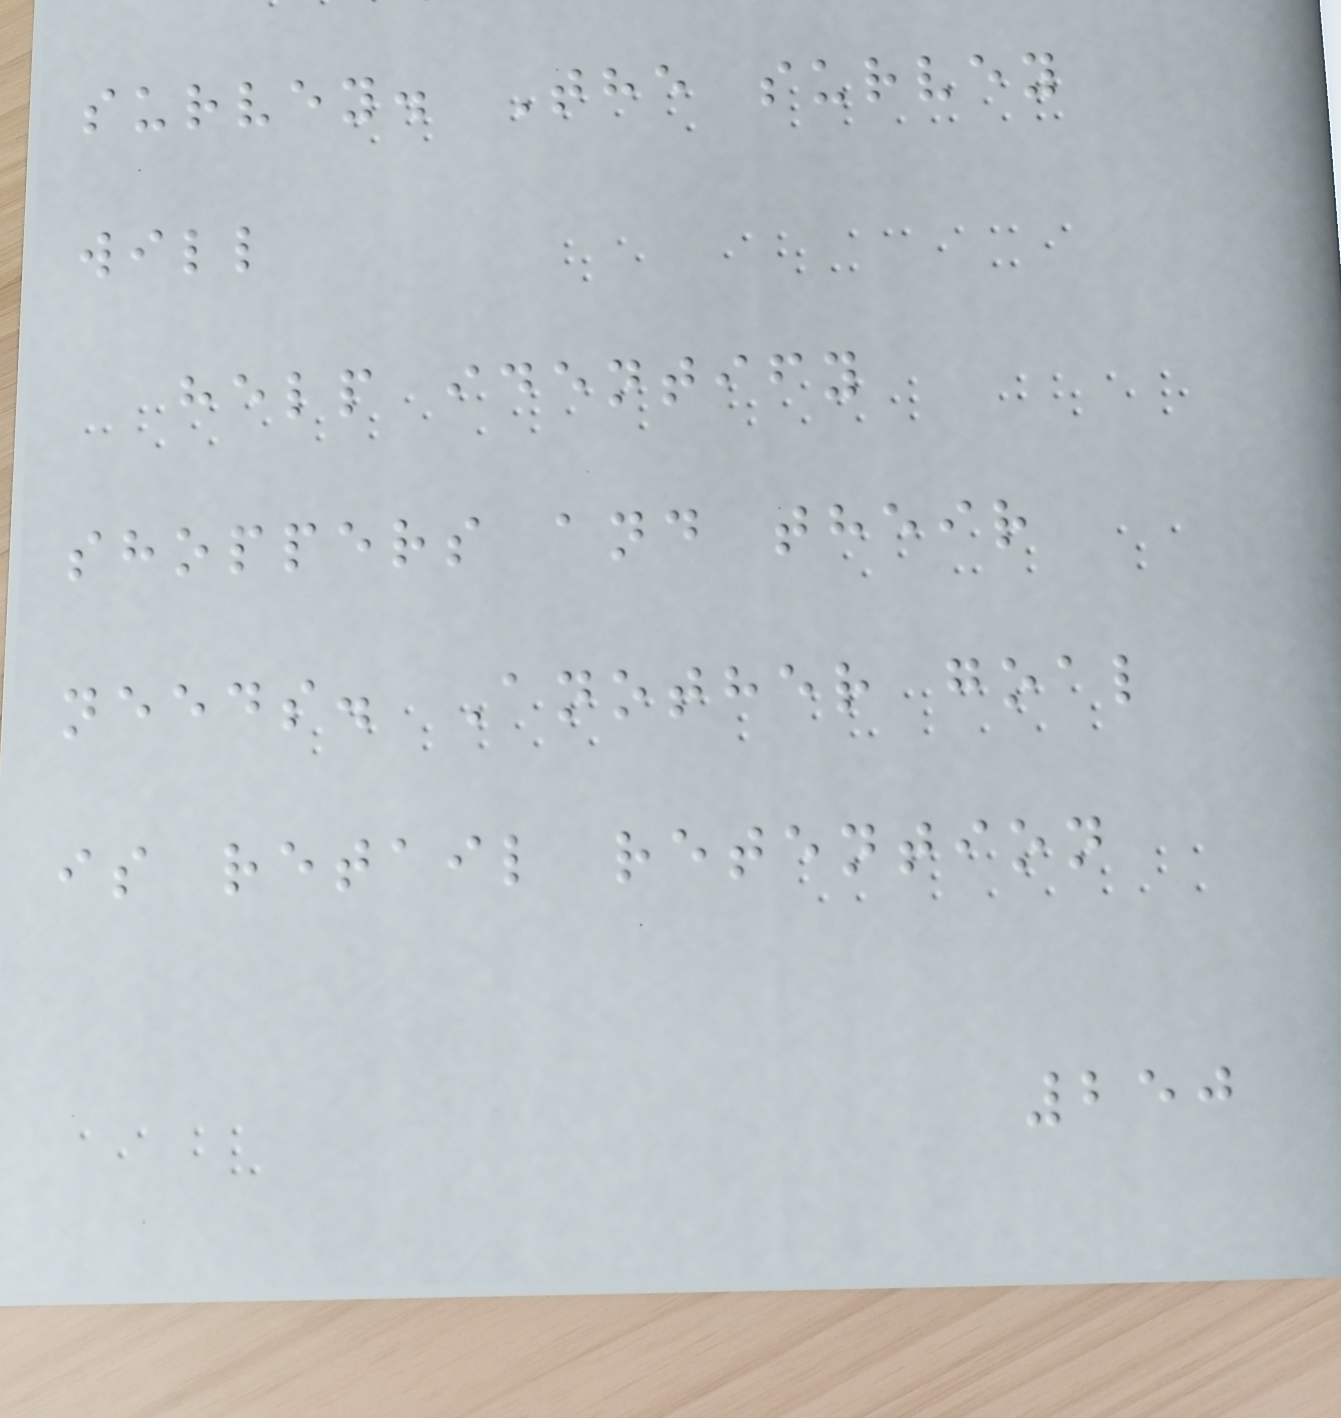survey. The survey
will
help identify
shoppers and their
needs. Another goal
is retail retention
250
